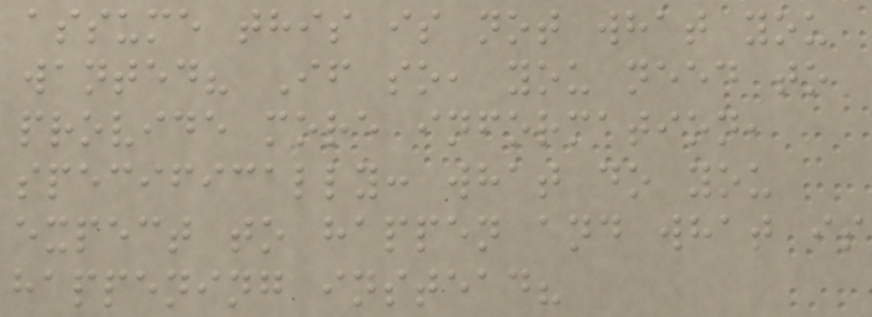assume this is not what you
wanted? If so, you need to
provide more information,
specifically: what do you
expect to happen and what is
happening instead?
